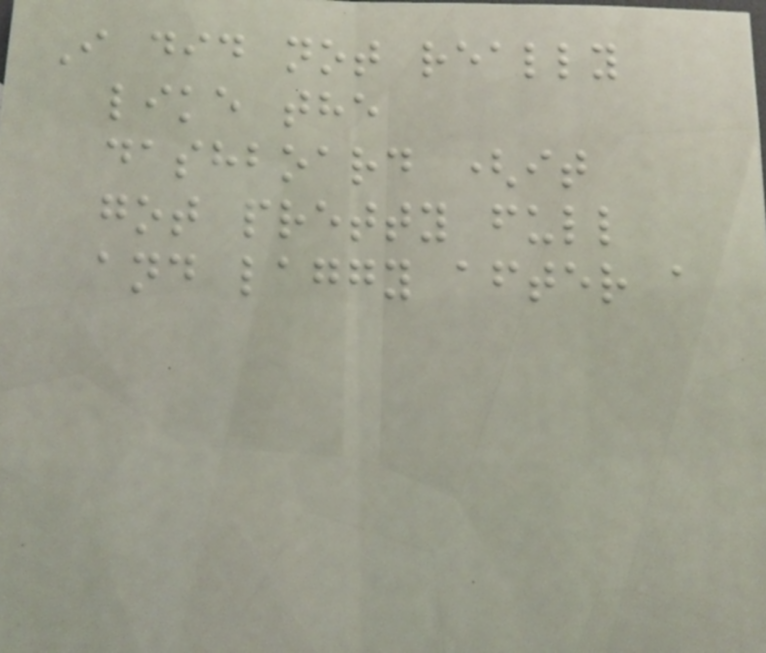I did not really
like the
dashboard (it
got pretty full
and laggy after a
